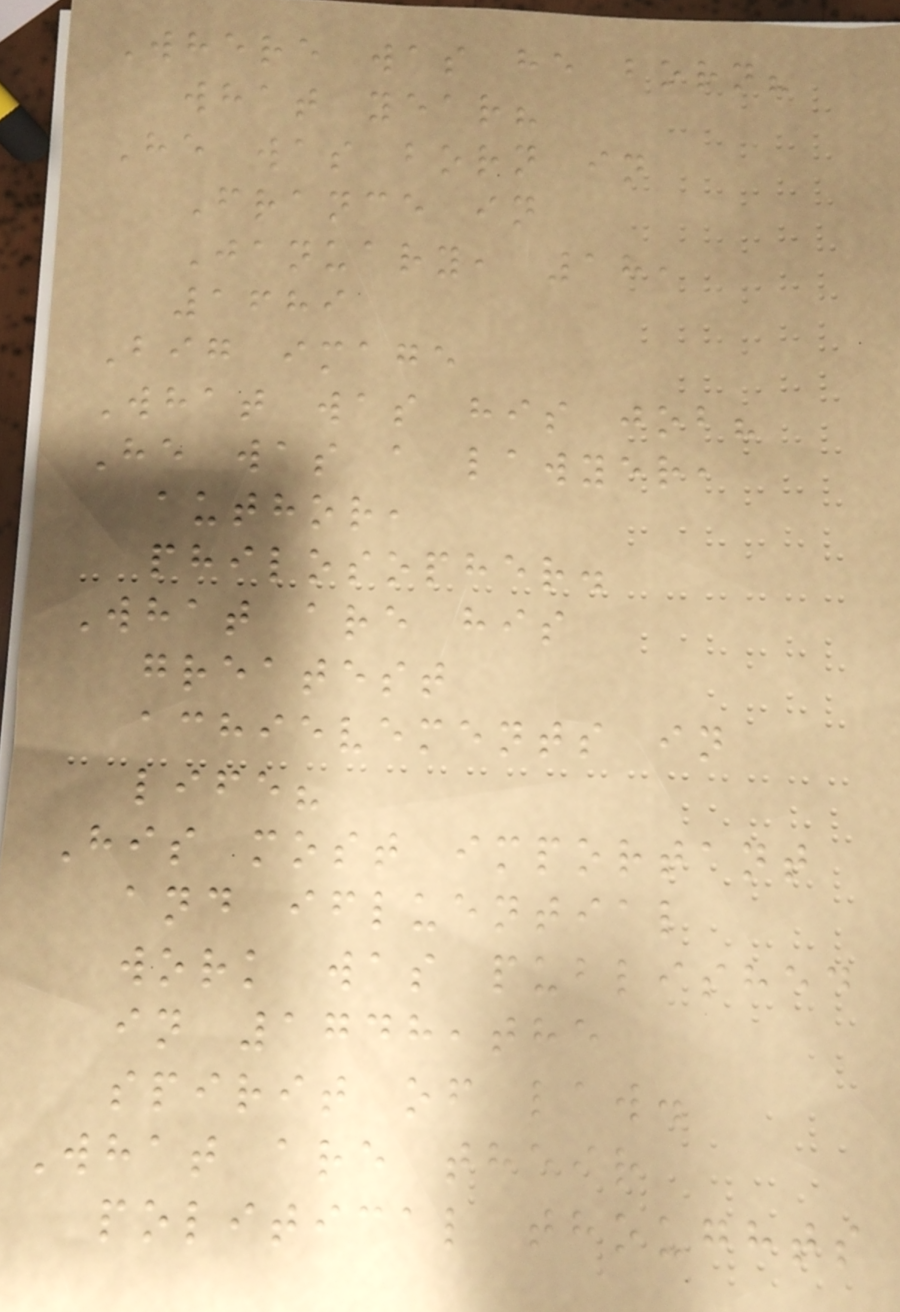Where was he born?
what year?
He was born in
France in
January, 18,
1689
Big image
What was his job?
He was a lawyer,
author,
philosopher.
What are his
greatest
achievements in
life?
His most important
and ifluential
work was published
in 1748,the
spirit of law.
What are their
political thoughts
